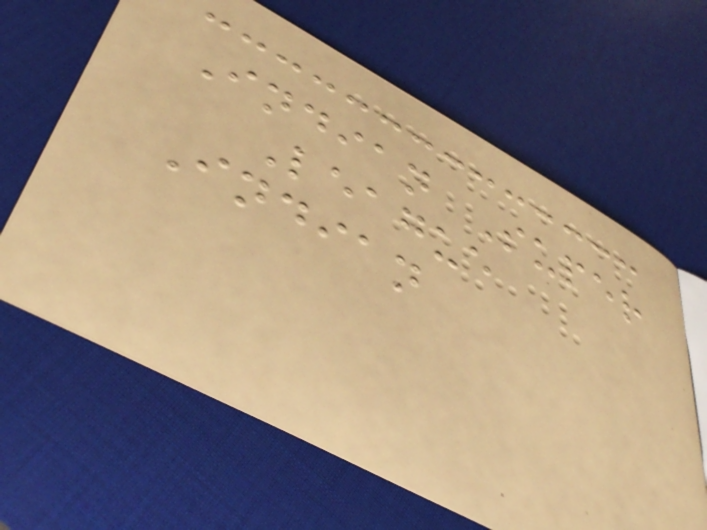Indian Super
League
Indian
